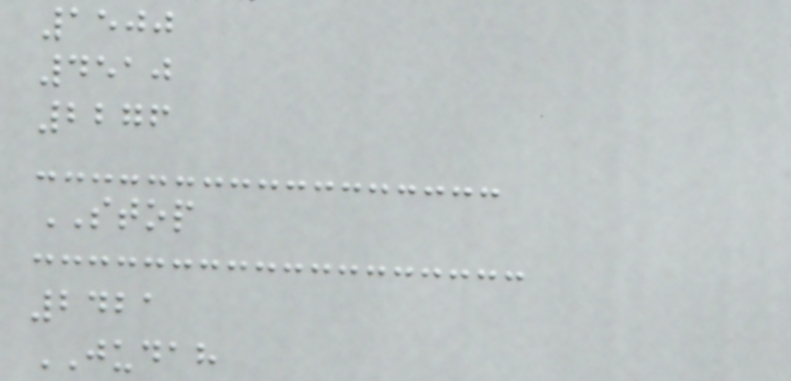1500
4510
2276
STOP
2421
JUDAH
